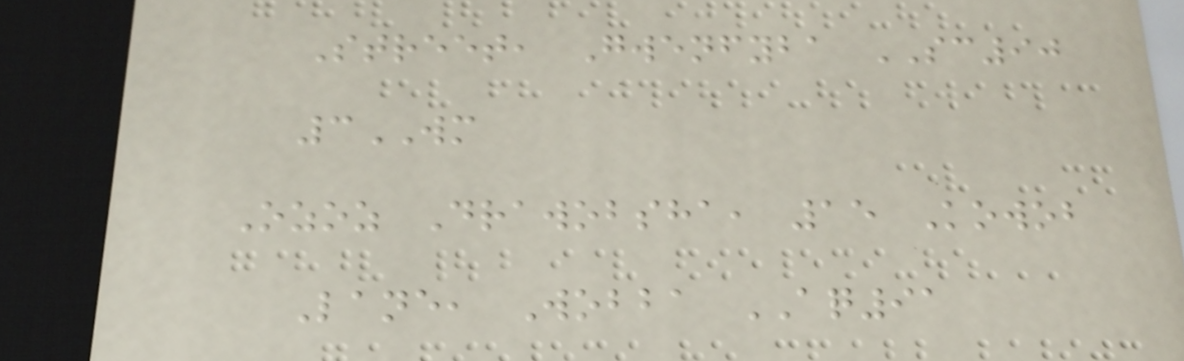Street, Gwenfyba SC90
3WM
Ozoz Drawobsha, 15 Kowob
Lane, Wobba AQ91
